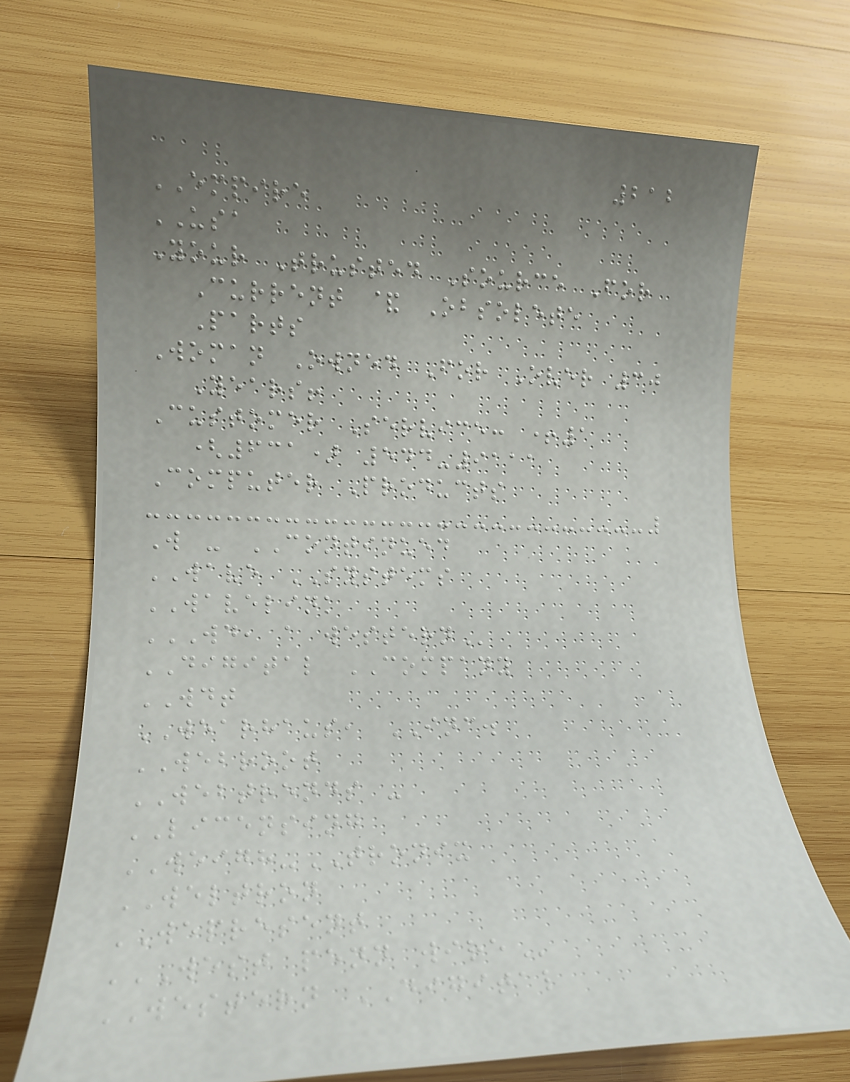212
EMPIRE
USA
Your Trusted Source For
Current & Obsolete
Parts
Woman Owned For Over 30
Years!
Customer Service: +1
(631) 544-9111
Computer Products
W - CONTINUED
WAVE SYSTEMS
WAVELINK
WD, A WESTERN
DIGITAL COMPANY
WDT
WEARHAUS, INC.
WEBROOT
WEBTRENDS -
LICENSING
WEIGH-TRONIX
WELTRON
WEPRESENT
WEST PENN WIRE
WESTERN DIGITAL
